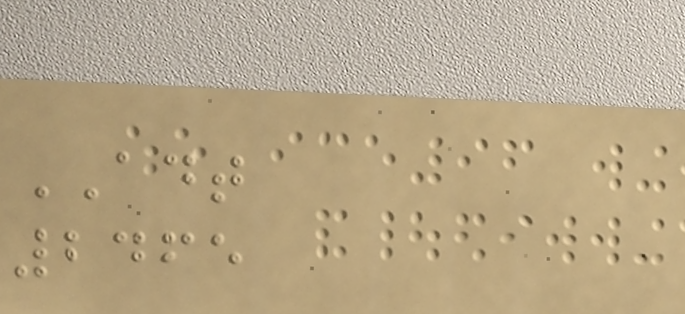ADT
2465
